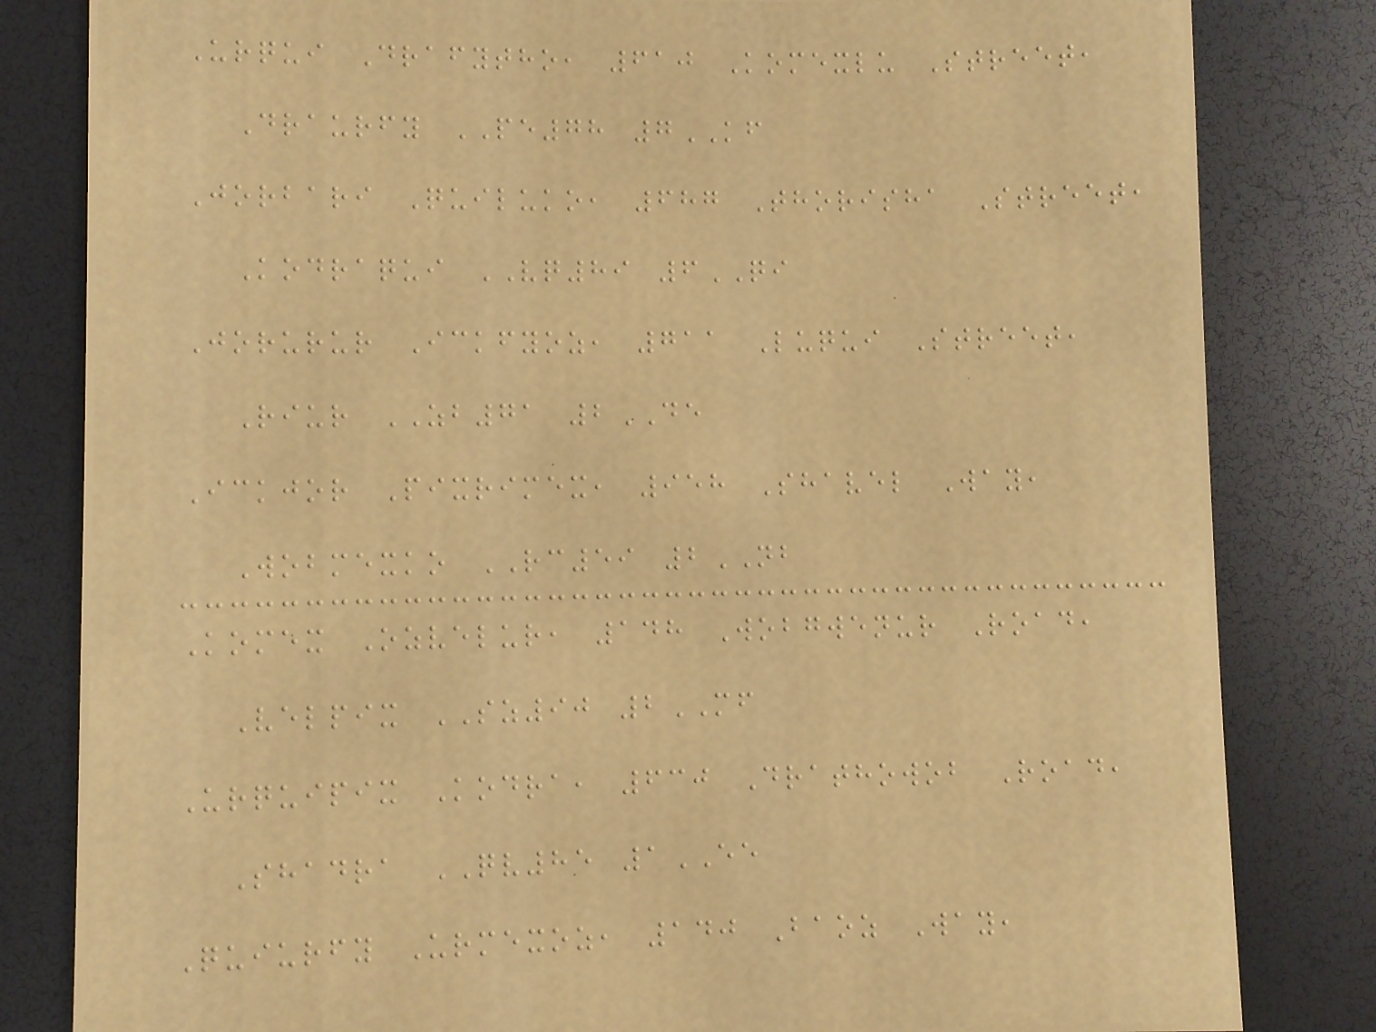Urqui Drafytho, 610 Komexlu Street,
Draurfy PE78 7KF
Jorbari Quiluko, 687 Thorisha Street,
Kodraqui VQ89 6QI
Jorurur Ickfyoz, 711 Luqui Street,
Riur ZB71 2DE
Ickjor Pixrimex, 958 Shavel Way,
Wobmexko RC59 2NB
Komex Ozvelur, 148 Wobgwenur Road,
Velpix SZ90 2MF
Urquipix Kodra, 630 Drathowob Road,
Shadra QV85 1EE
Quiurfy Urmexoz, 140 Baoz Way,
